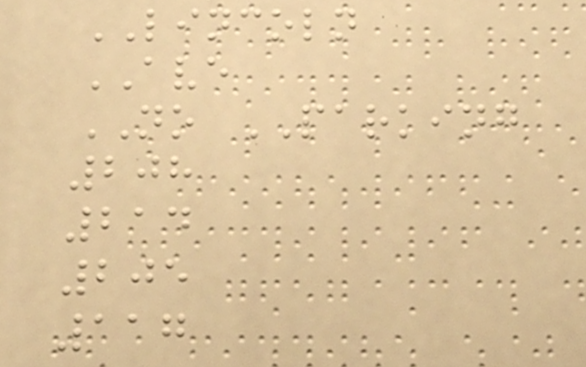LINCOLN
AVE
NO PARKING
208
214
205
117
